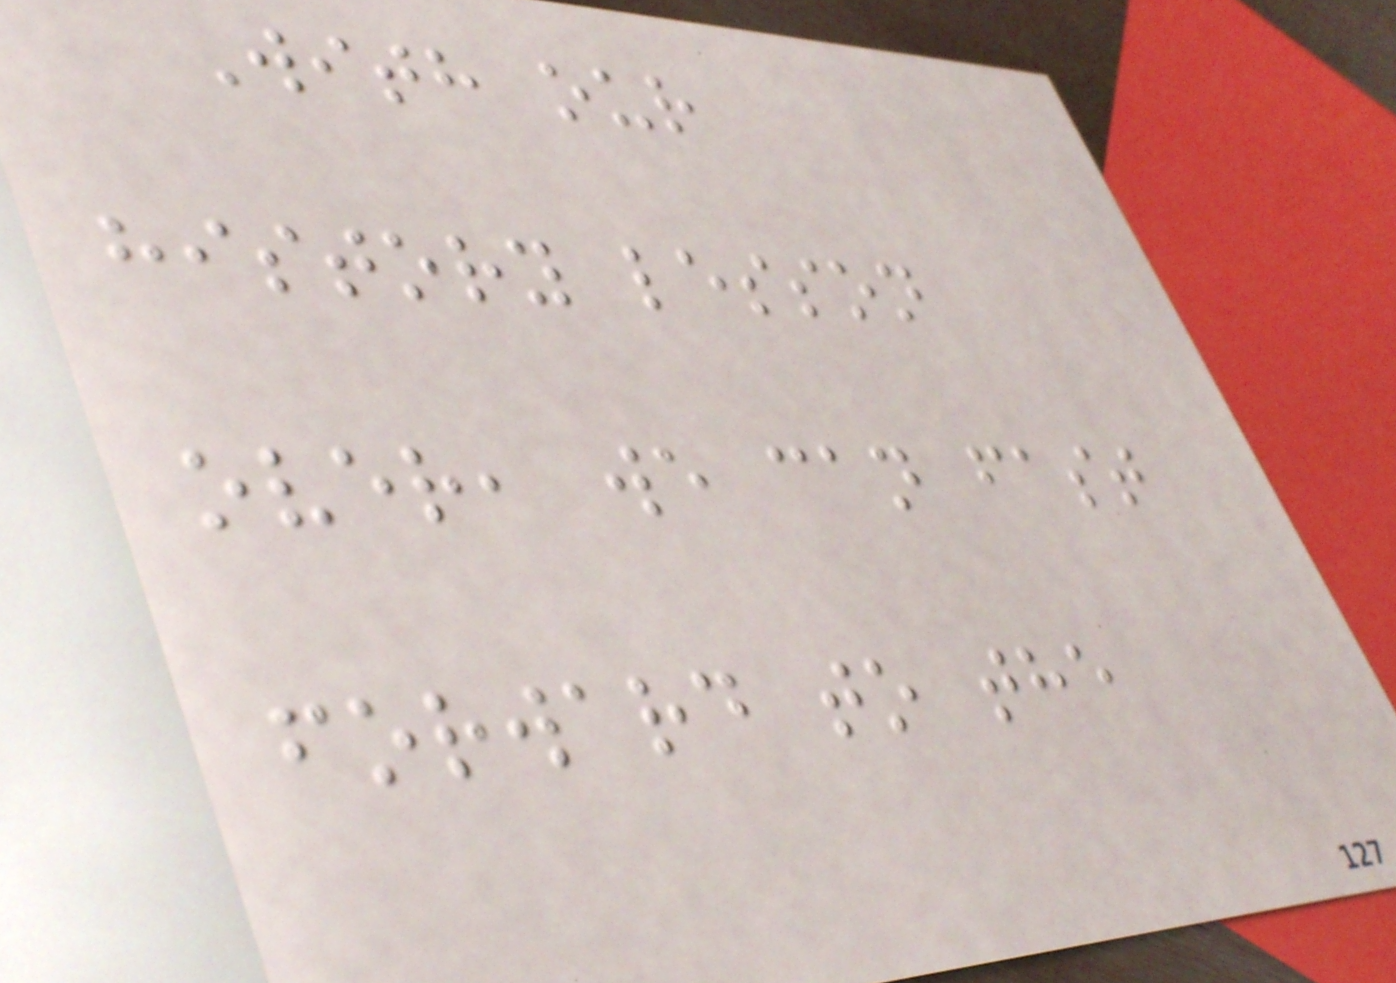With our
history lesson
over, we can fast
forward to the
